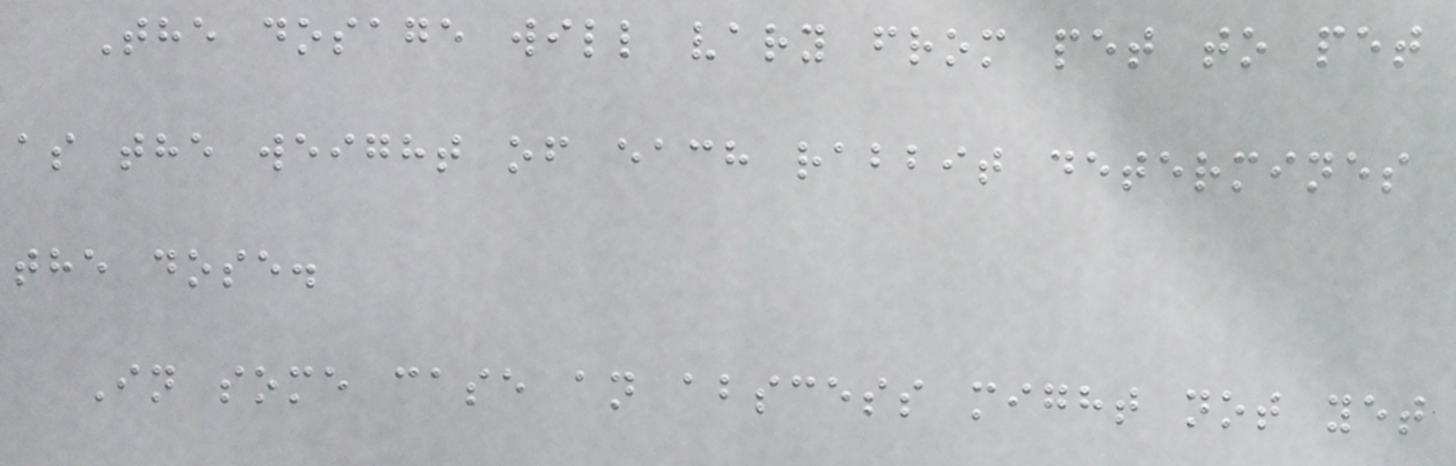The dosage will vary from pet to pet
as the weight of each rabbit determines
the dose.
In some case an abscess might not yet
